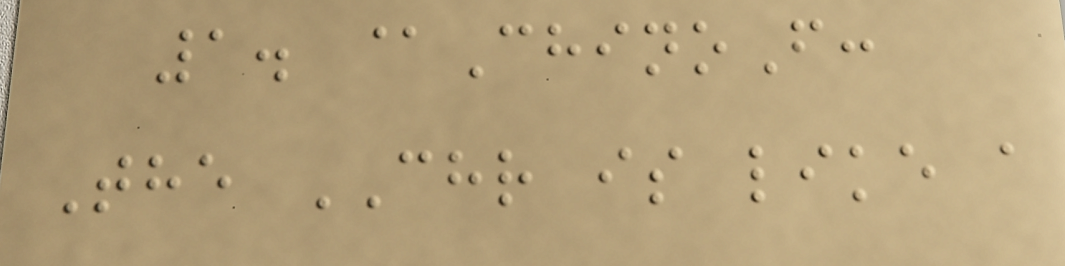1. @ChinoF:
The CHR is like a
